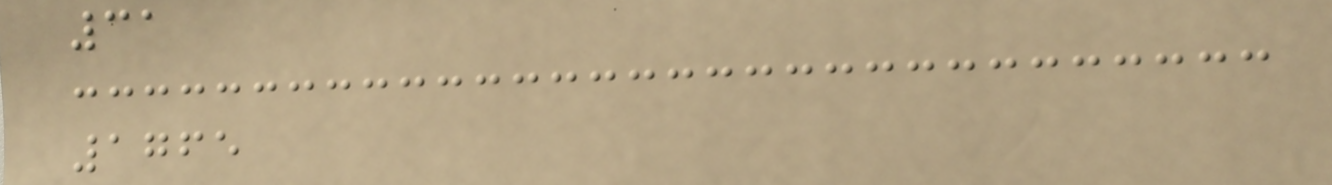31
1765
